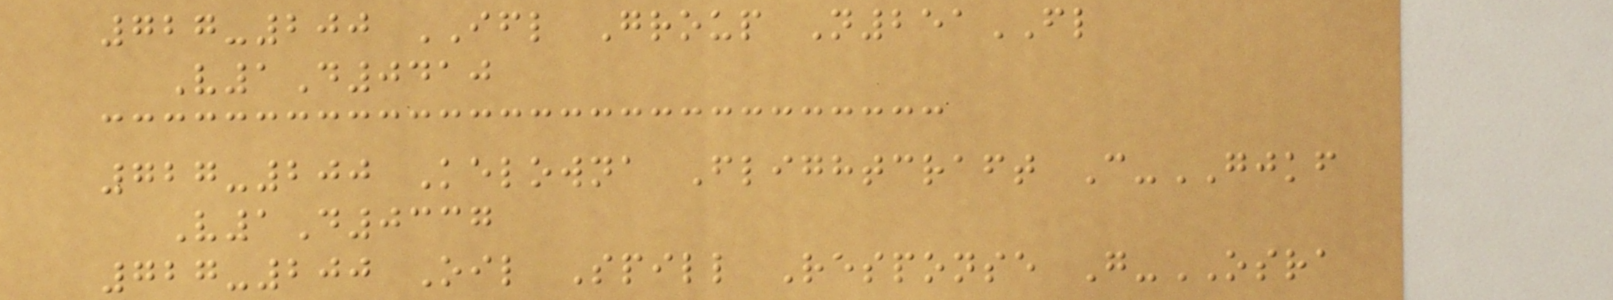727-200 IFL Group N251FL
V1D0410
727-200 Kelowna Flightcraft C-GJKF
V1D0337
727-200 Oil Spill Response G-OSRA
